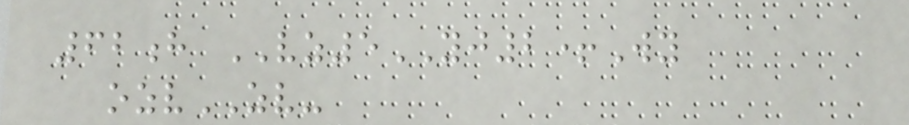62h VZ5YJ2+Wy
ozvZV-
